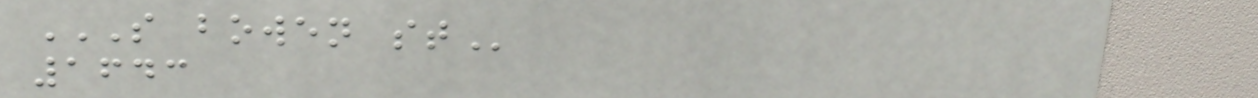S BOWEN ST
1643
